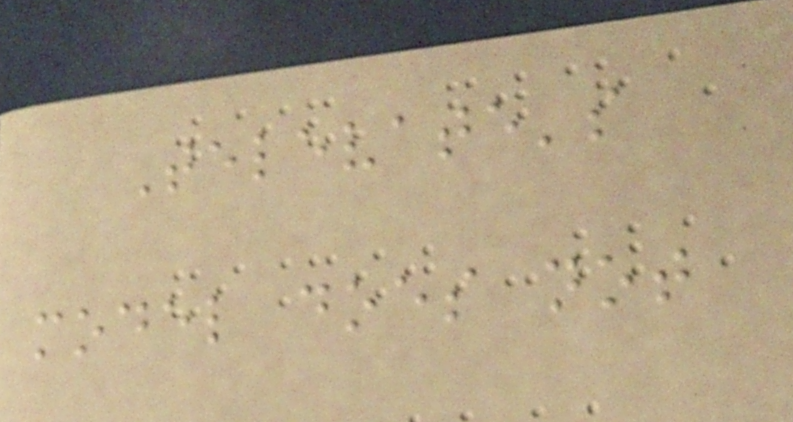Televate's
model does not
